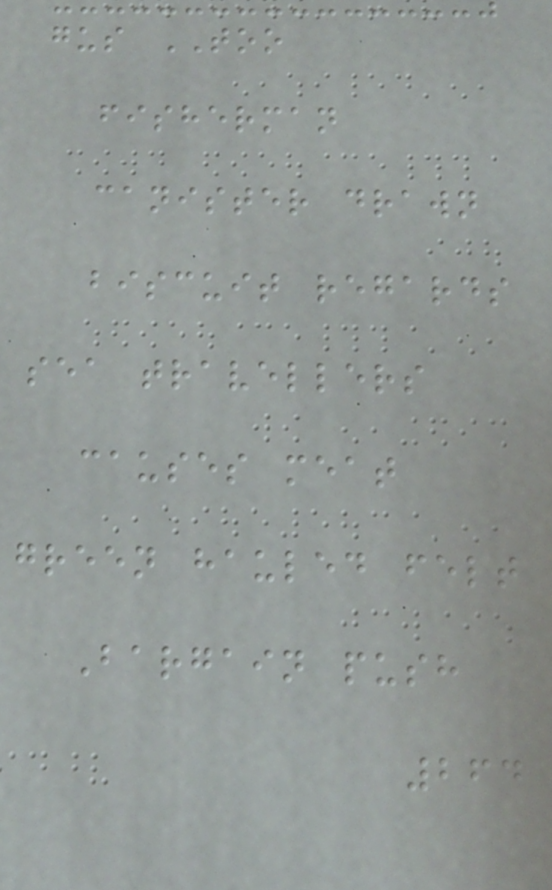gus TOO
fisherman
canister drawn
biscuit regards
sea travellers
causes meat
green hauled felt
Bargain push
264
